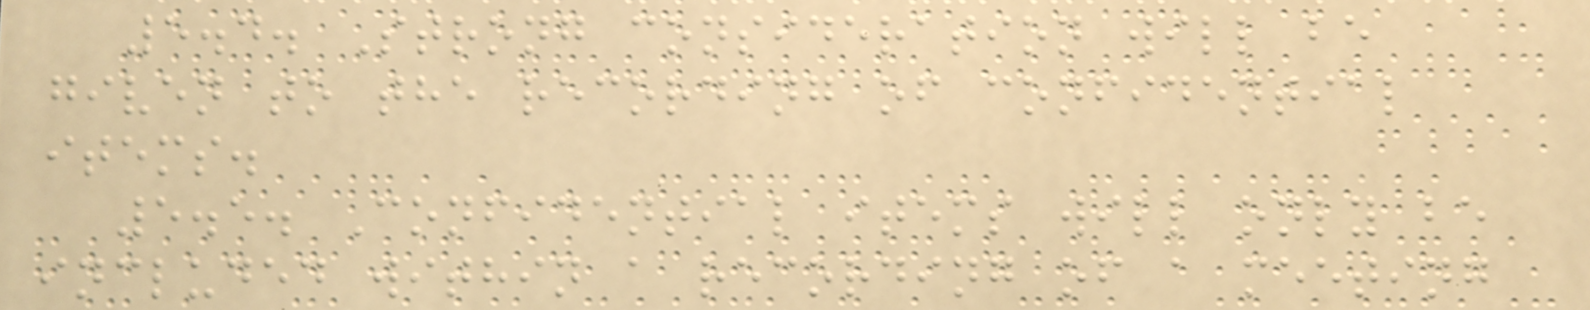5.4. Strong consideration will be
given to the recording of confidential
items.
5.5. Confidential items will only be
included within a recording of a meeting
